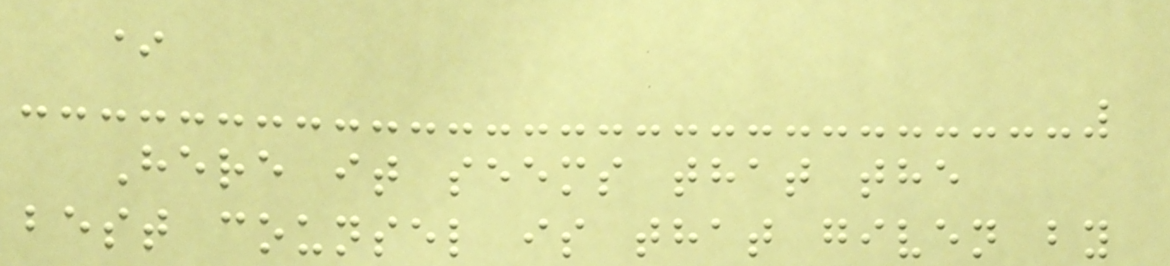*
Here it seems that the
best counsel is that given by
